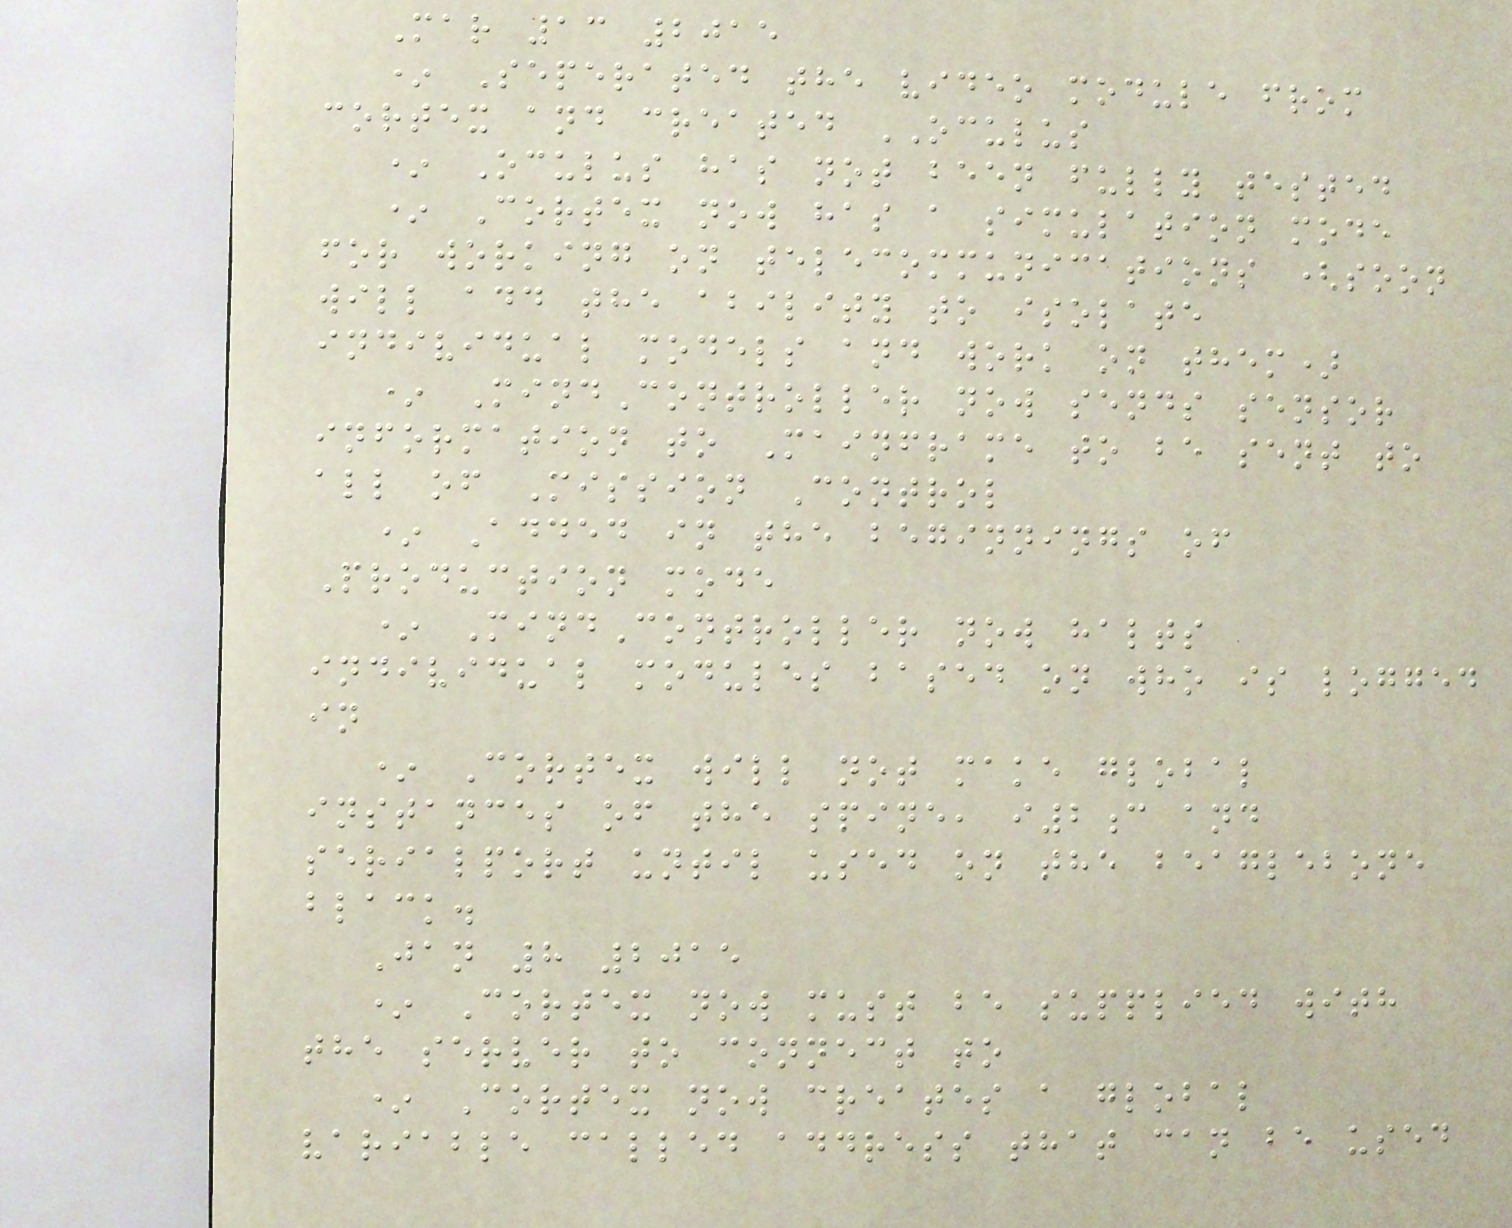Mar 13 2015
* Seperated the video module from
cortex and created OCULUS
* Oculus has not been fully tested
* Cortex now has a simulation mode
for working on telecommunications (soon
will add the ability to isolate
individual models and work on them)
* MindController now sends sensor
information to Mainframe to be sent to
all of Mission Control
* Added in the beginnings of
Production mode
* MindController now halts
individual modules based on who is logged
in
* Cortex will not make global
instances of the spine, i2c and
serialport until used on the beaglebone
black.
Jan 8 2015
* Cortex now must be supplied with
the server to connect to
* Cortex now creates a global
variable called address that can be used
